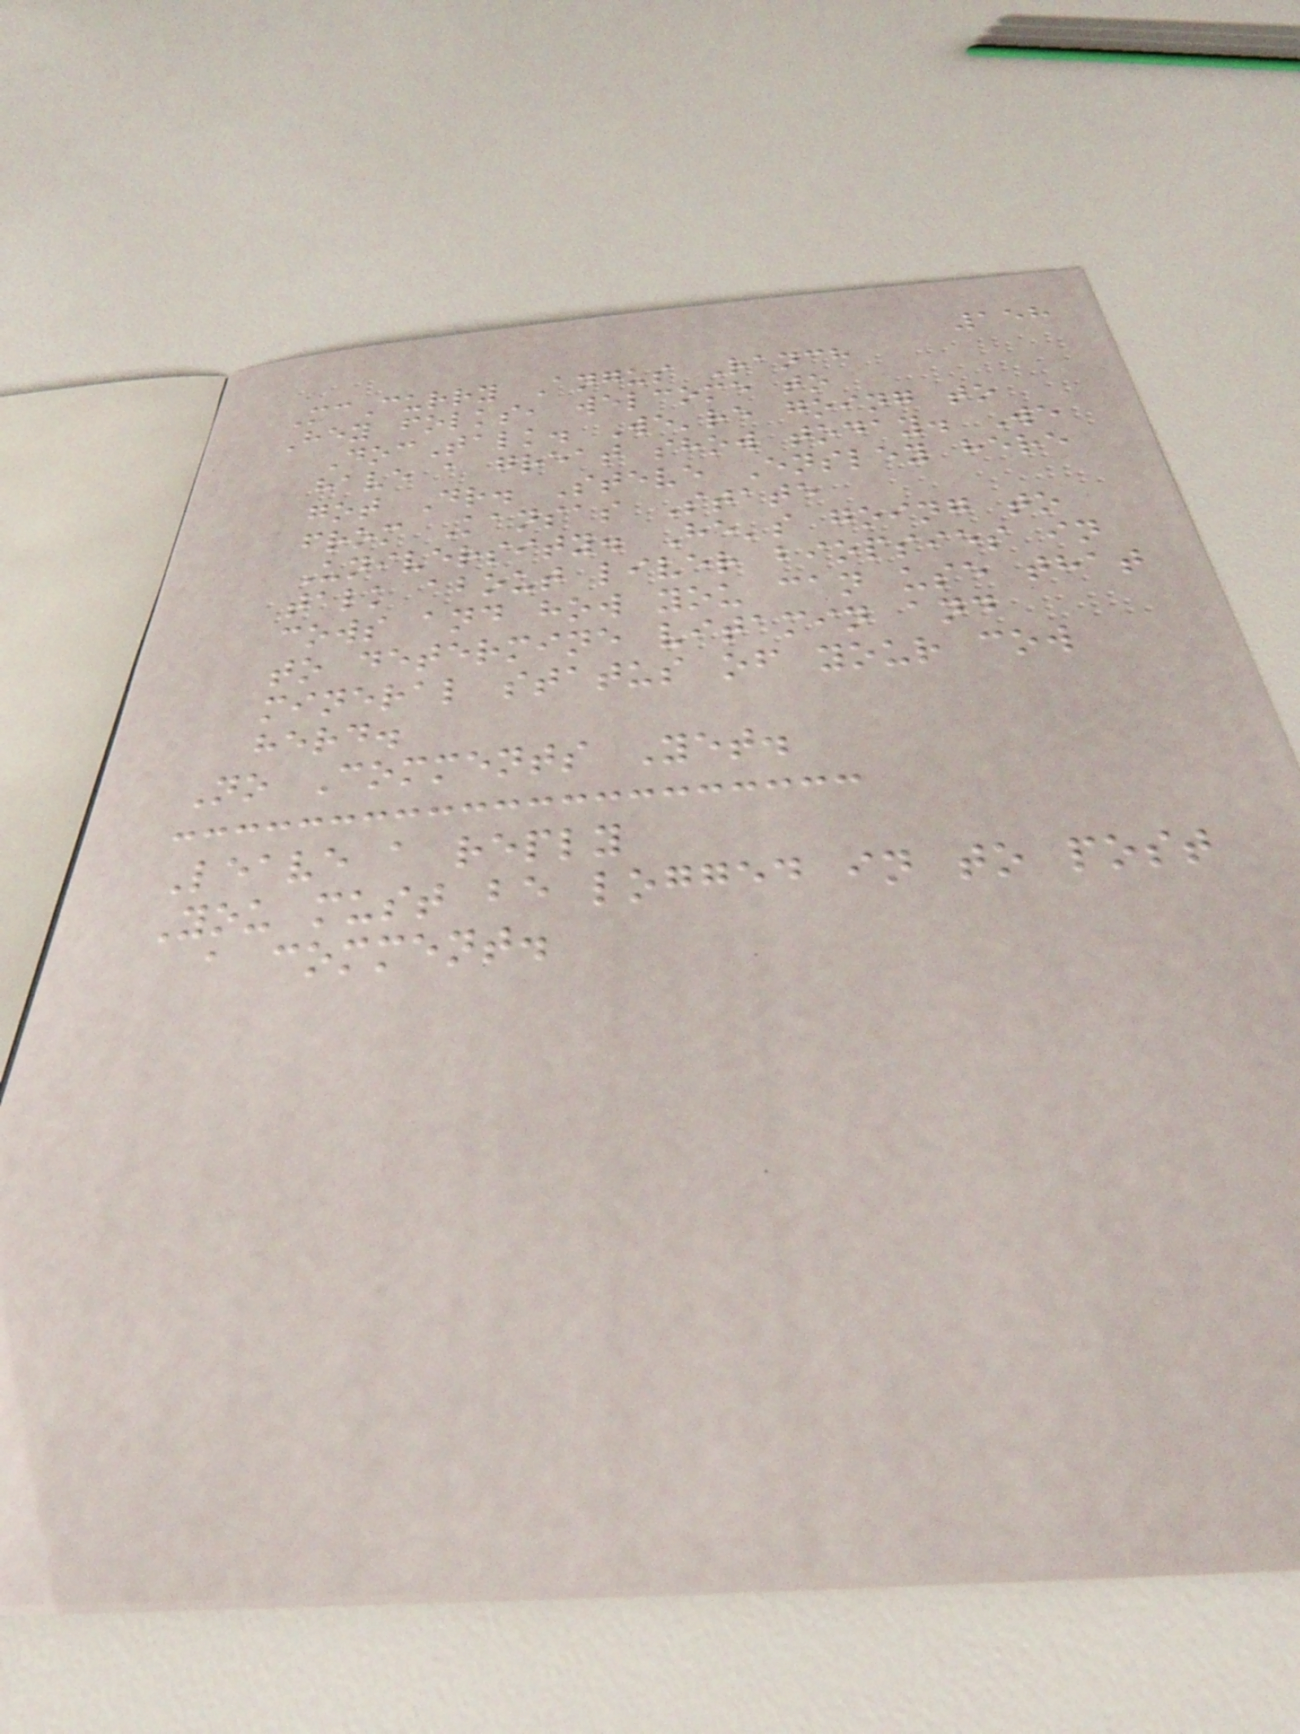158
McCurry Angus Ranch
Hey folks, welcome to
DocTalk. We're going to
have a great show today. We
got Dr. Steve Ensley here
from Kansas State
University. He's going to
talk about liver biopsies in
cows and how you can use that
to determine vitamin and
mineral status of your cow
herd.
No Comments Yet.
Leave a reply
You must be logged in to post
a comment.
